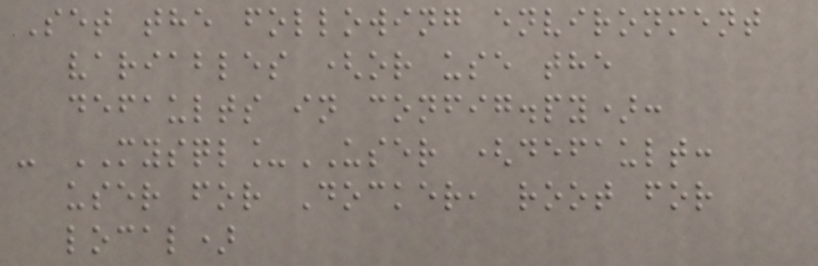Set the following environment
variables (or use the
defaults in config.py):
- MYSQL_USER (default:
user for Docker, root for
local)
